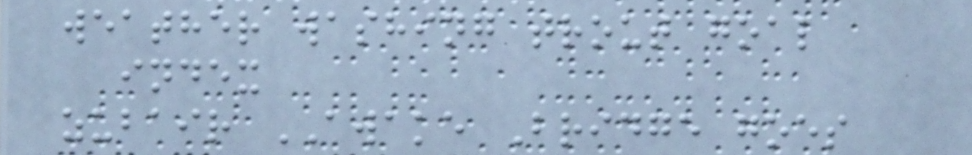weather washing trout goal
index
zubair AWAKE Bridge goes
